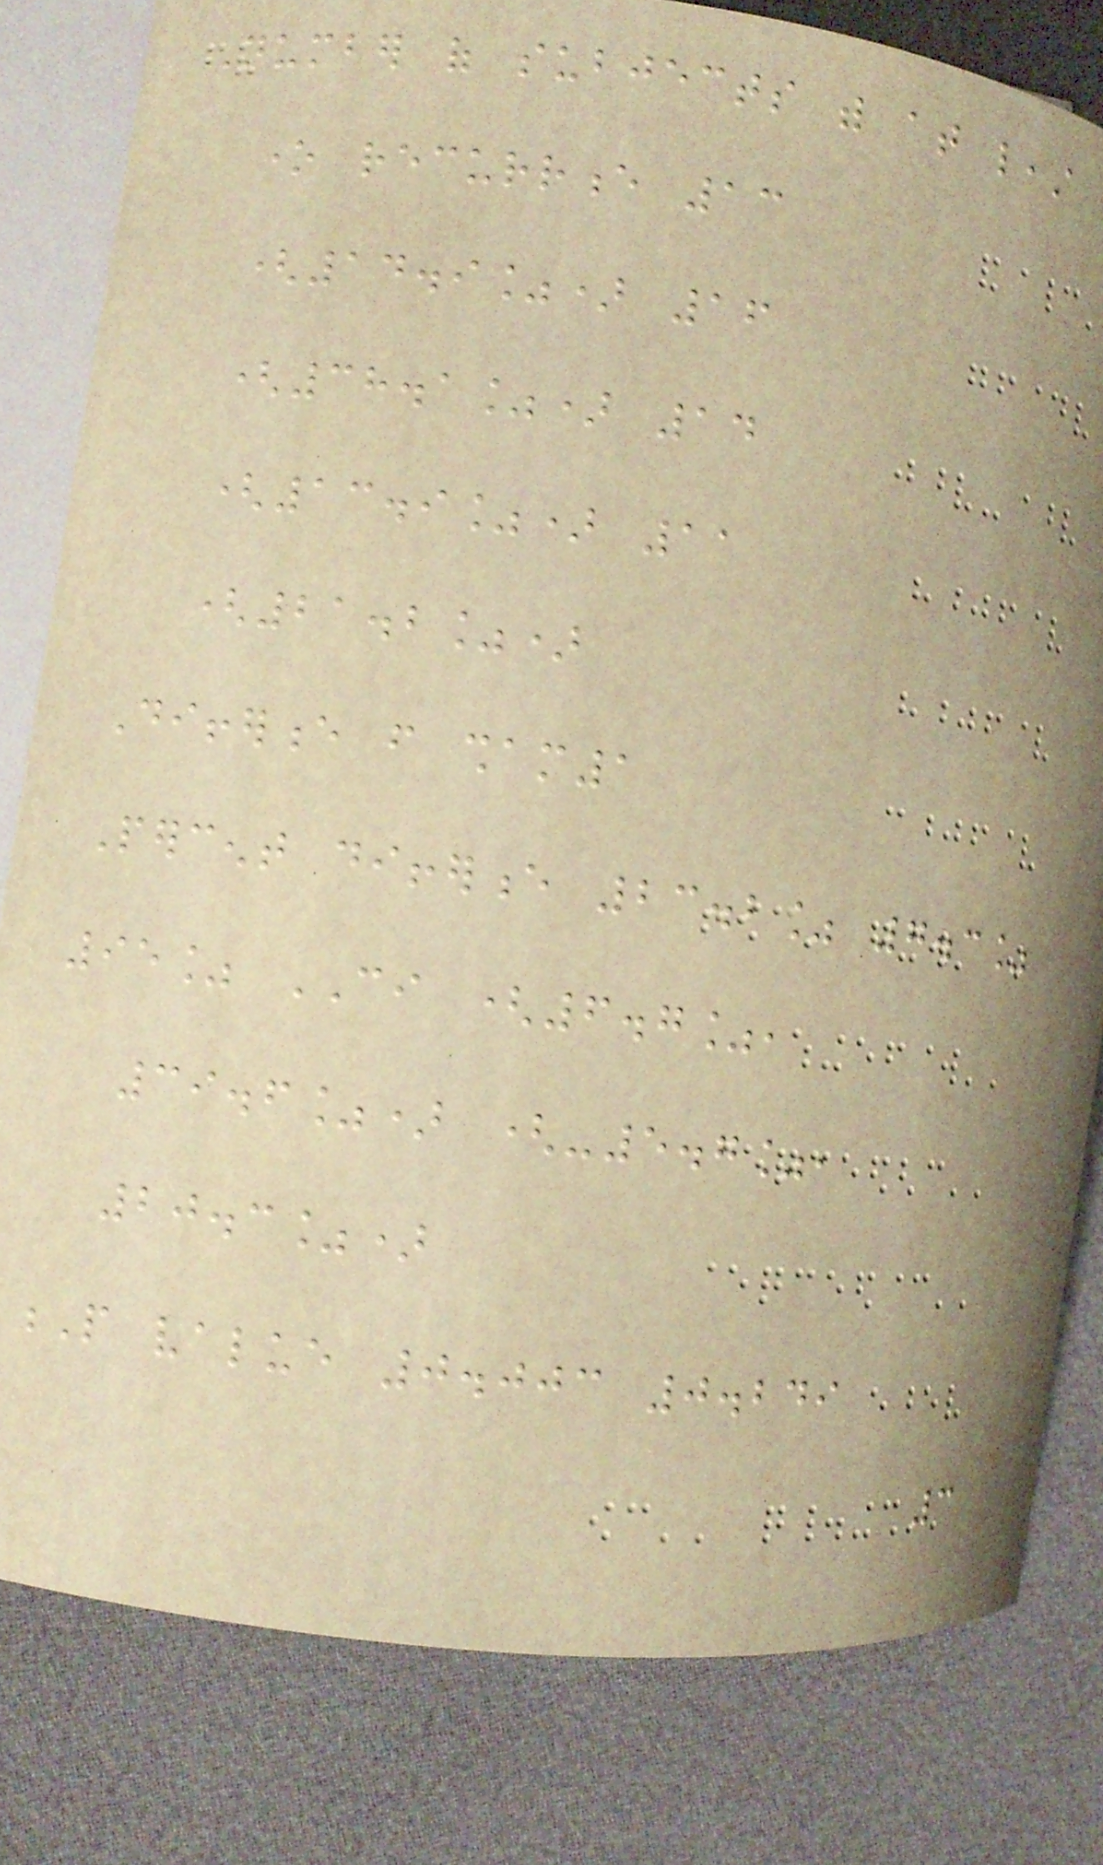Number of subjects with at least
one recurrence 13
(14.9%) 16
(38.1%) 14
(13.9%) 11
(21.2%)
Difference from sham1
Percent difference 23.2% 7.3%
95% CI (6.7%,
39.6%) (-5.7%,
20.3%)
P value 0.003 0.249
3
